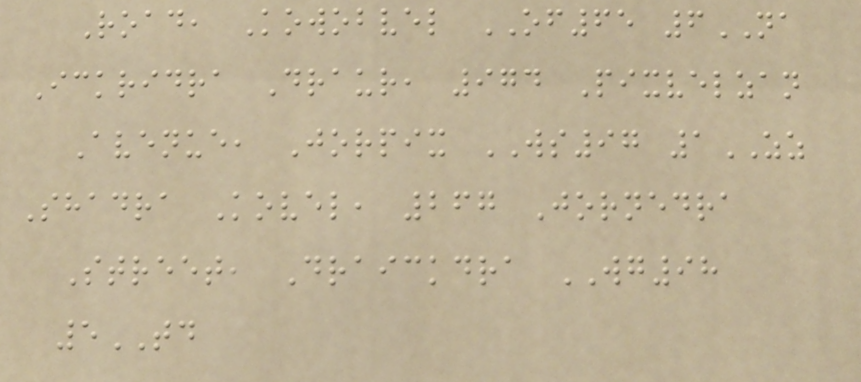Road, Kowobvel OF65 6NA
Ickridra Draur, 974 Pixvelzan
Avenue, Jorpix WS97 1ZZ
Shadra Kovel, 267 Jornedra
Street, Draickdra WG98
5TD
